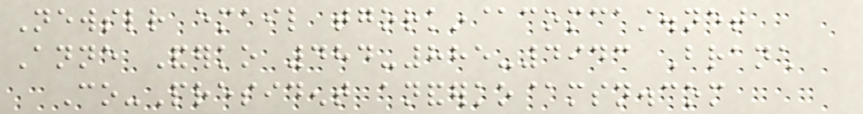Newsletter email tgorkin@comcast.net
Anne Anderko 484-885-4943 Branch
Co-President ananderko@msn.com
